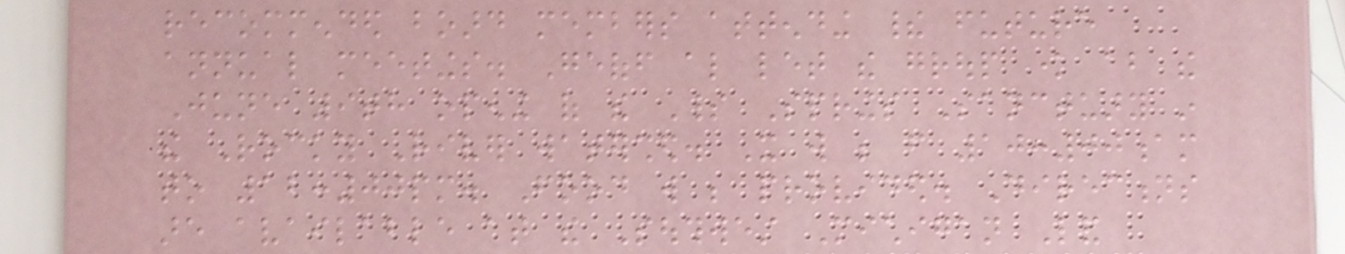recommended board members attending their future
annual meetings. Geoff also let the group know about the
June 9th opening of the Spirit Springs Sanctuary in
the Rocky River watershed. It will be from 10:00am
to 12:00pm. Food will be provided. Directions
are available at the Southwest Michigan Land
